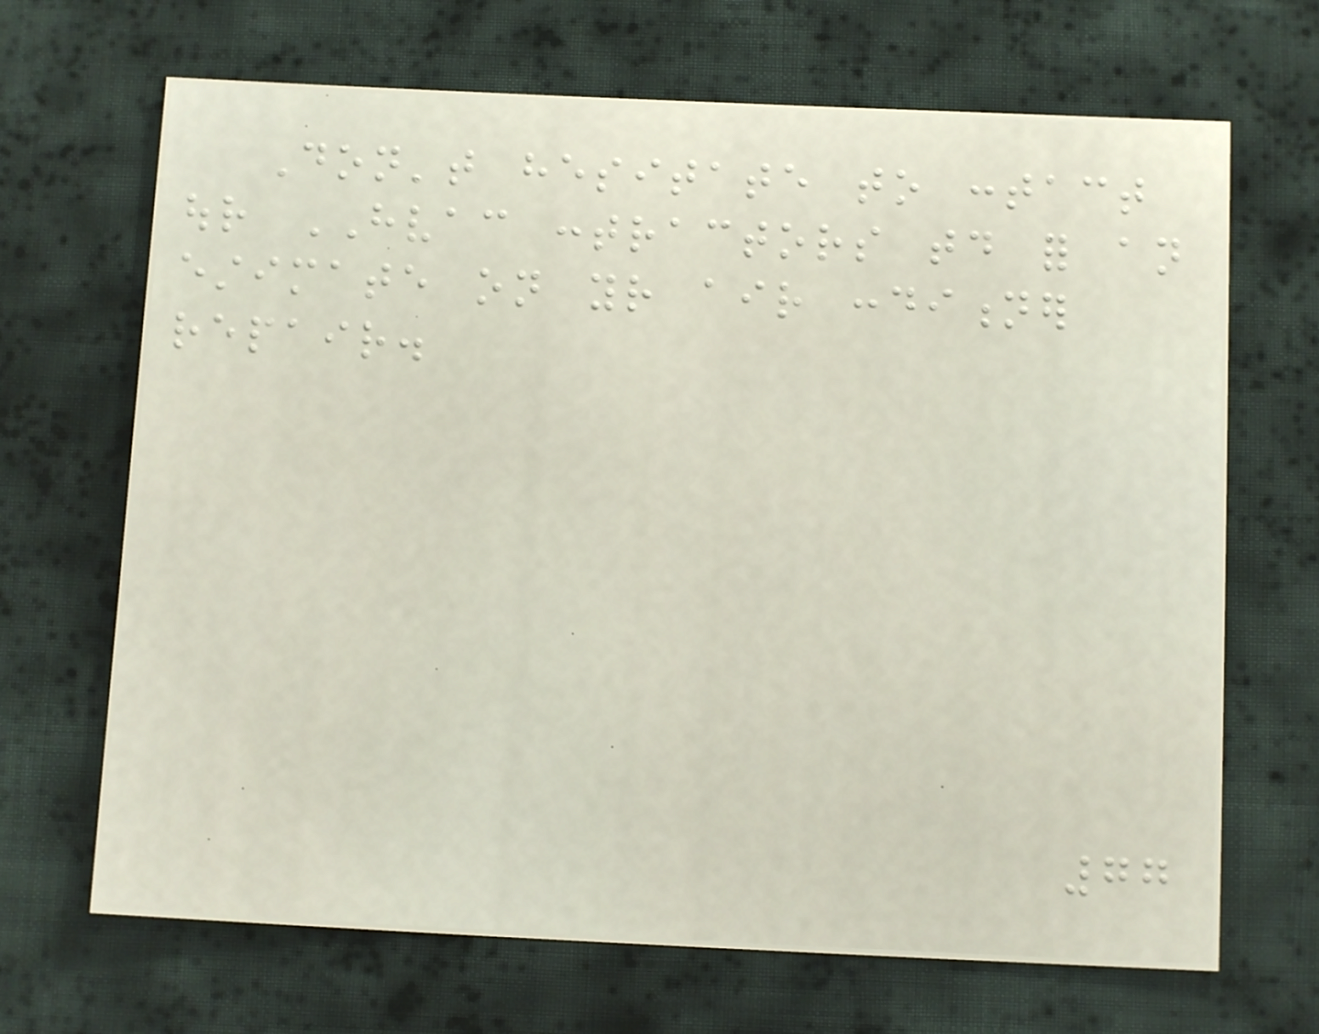Don't hesitate to contact
our HVAC contractors today for an
estimate on your air conditioner
repair.
77
